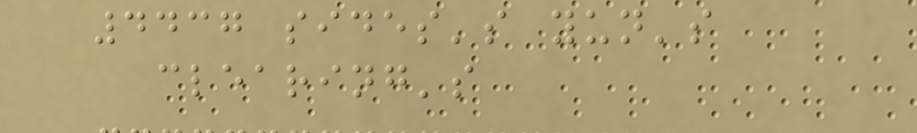4437 sides's yun's
clearing's
